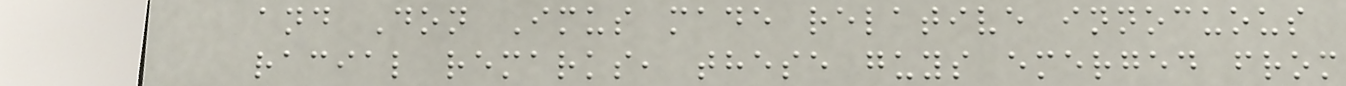and Don Imus made relative innocuous
racial remarks, these guys emerged from
